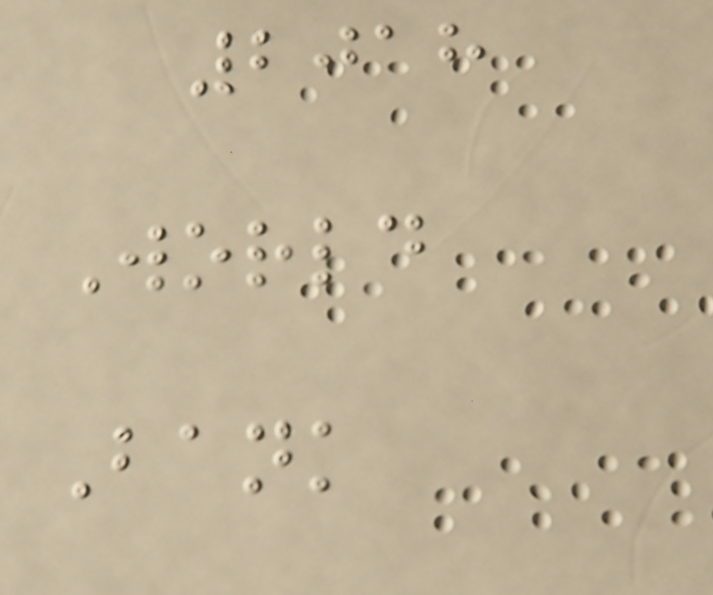2018
World
Bank
